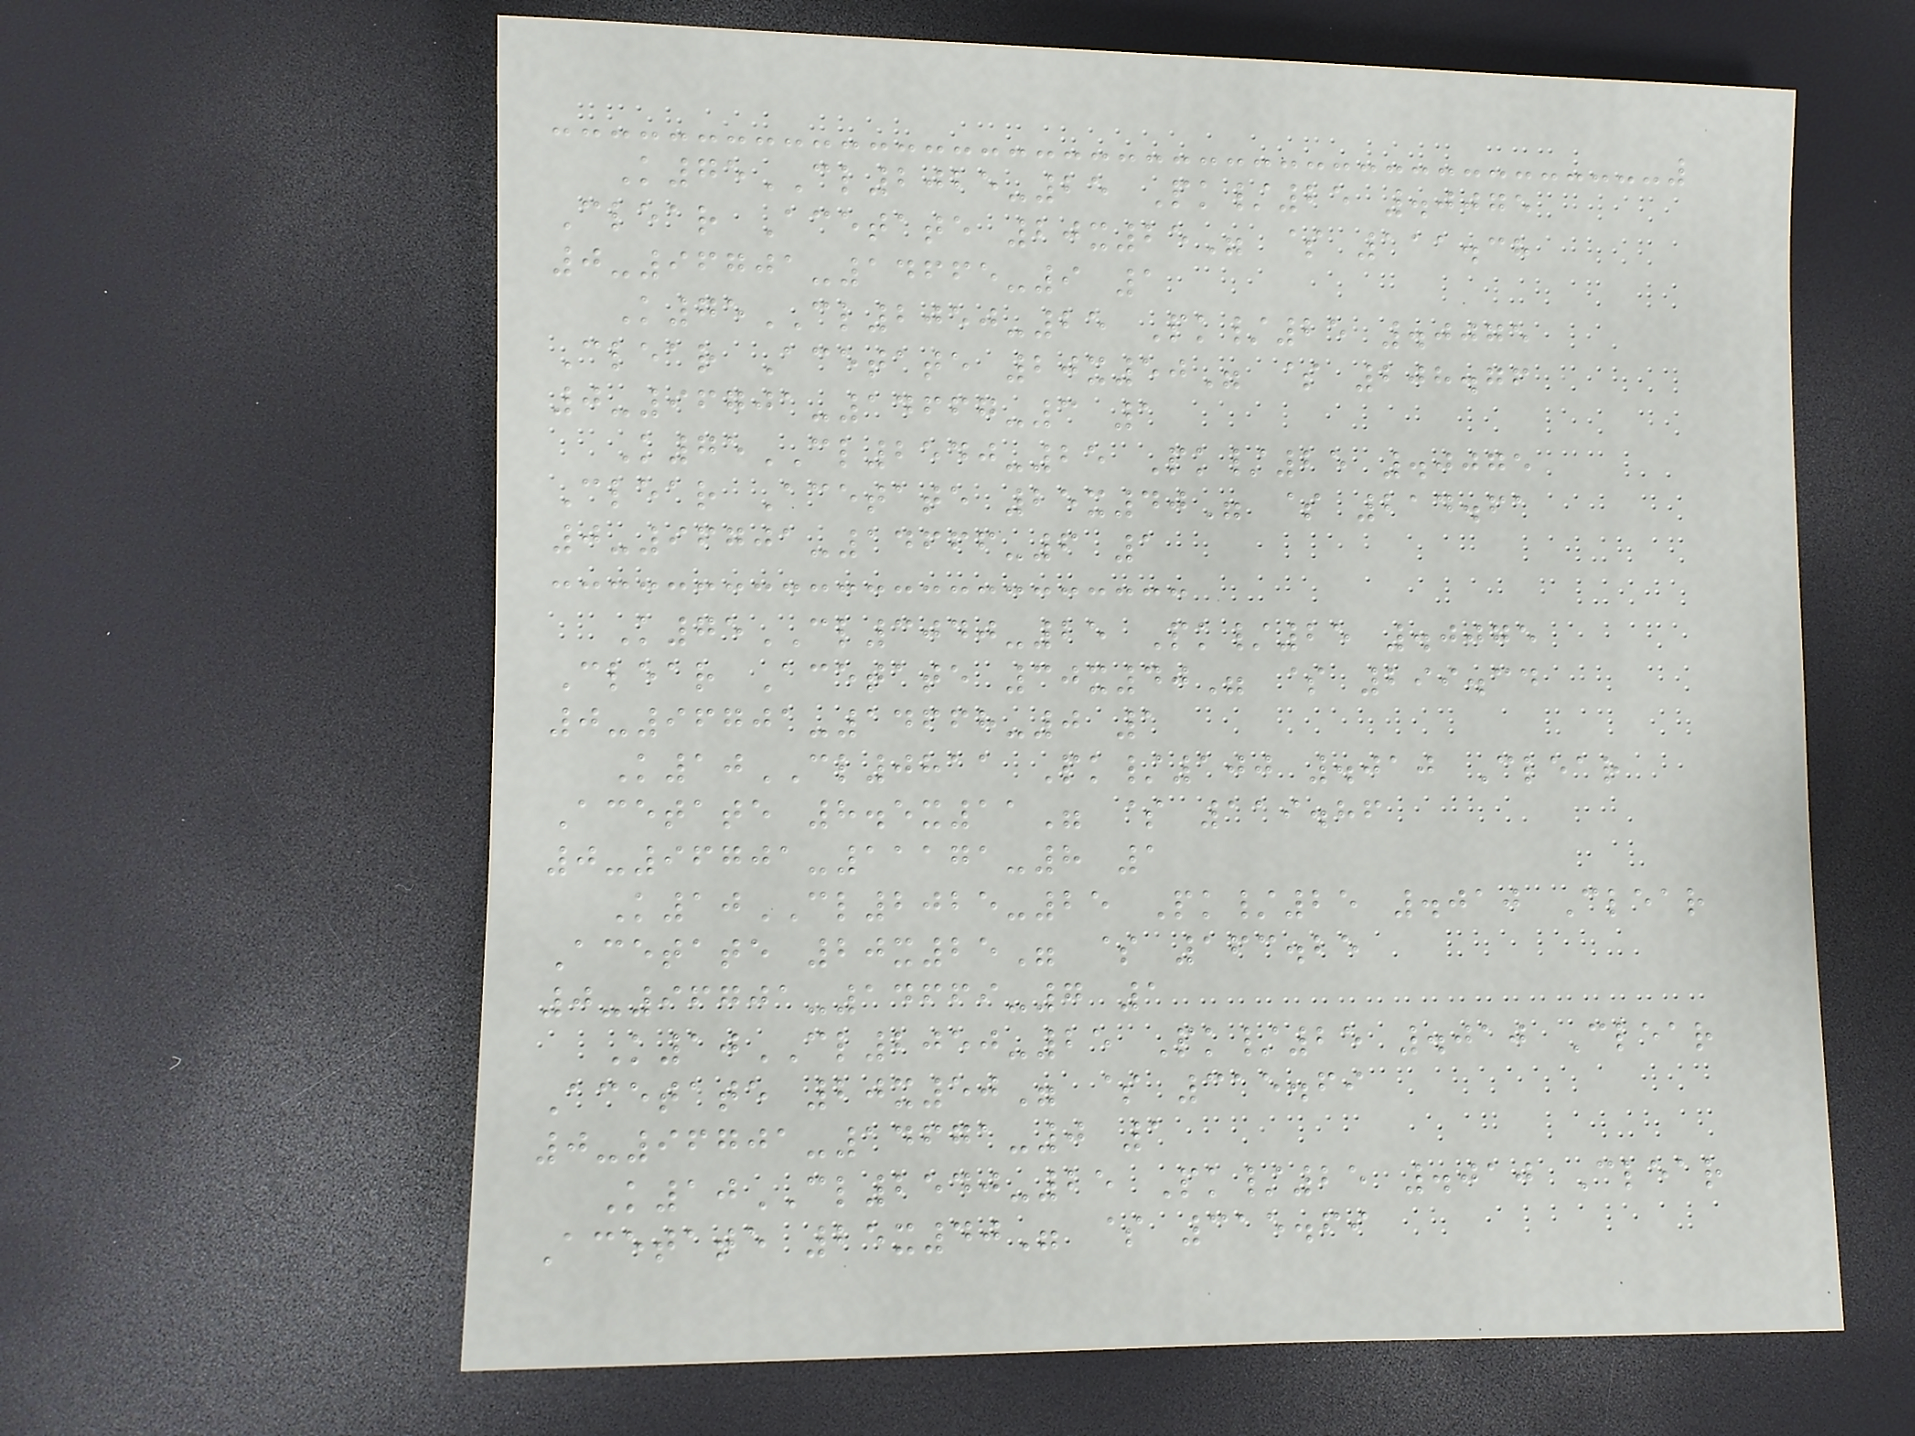K75CL2025-25 Pk/25 .0075
Clear Acetate 20x25" $ 111.38
0-96701-14665-9 1
K75CL2050-25 Pk/25 .0075
Clear Acetate 20x50" $ 208.76
0-96701-14667-3 1
K75CL2540-25 Pk/25 .0075
Clear Acetate 25x40" $ 214.61
0-96701-14666-6 1
K75CL3040-25 Pk/25 .0075
Clear Acetate 30x40" $ 299.34
0-96701-14668-0 1
K10CL0811 Pk/100 .010 Clear
Acetate 8.5x11" $ 119.86
0-96701-11171-8 1
K10CL2025-25 Pk/25 .010 Clear
Acetate 20x25" $ 163.25
0-96701-14669-7 1
K10CL2050-25 Pk/25 .010 Clear
Acetate 20x50" $ 315.69
0-96701-14671-0 1
K10CL2540-25 Pk/25 .010 Clear
Acetate 25x40" $ 315.69
